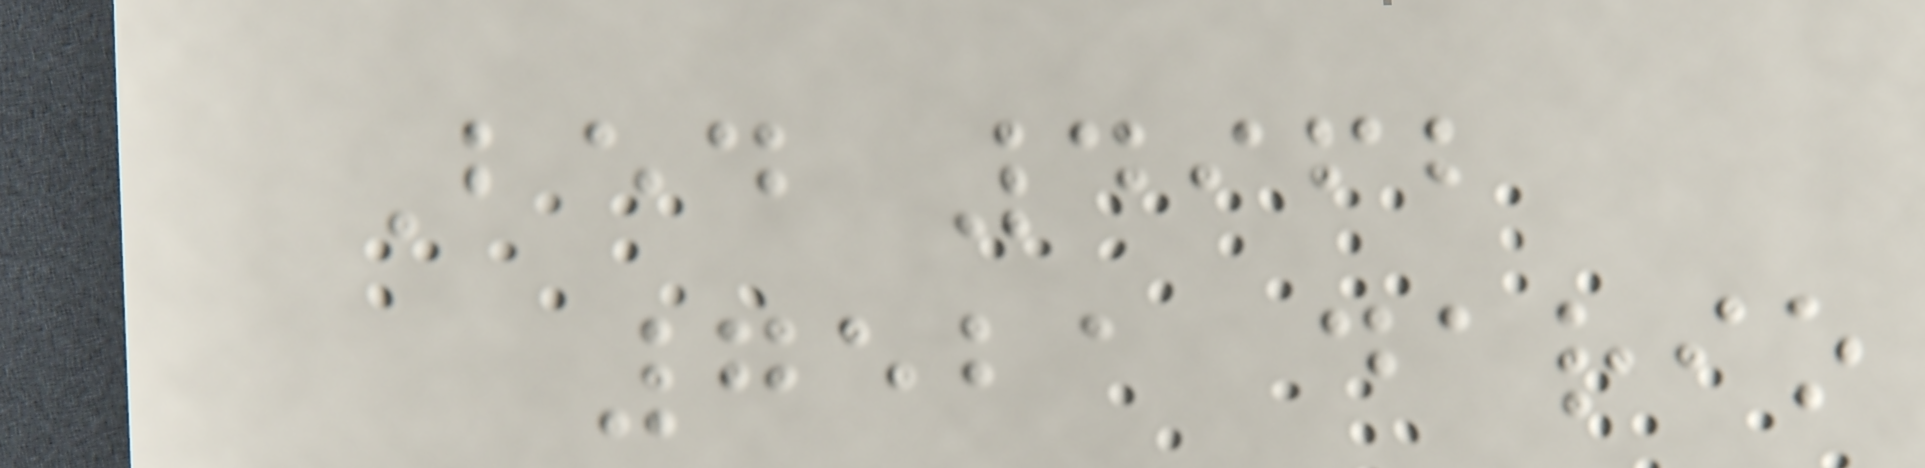Bed 4962
7521 dario
